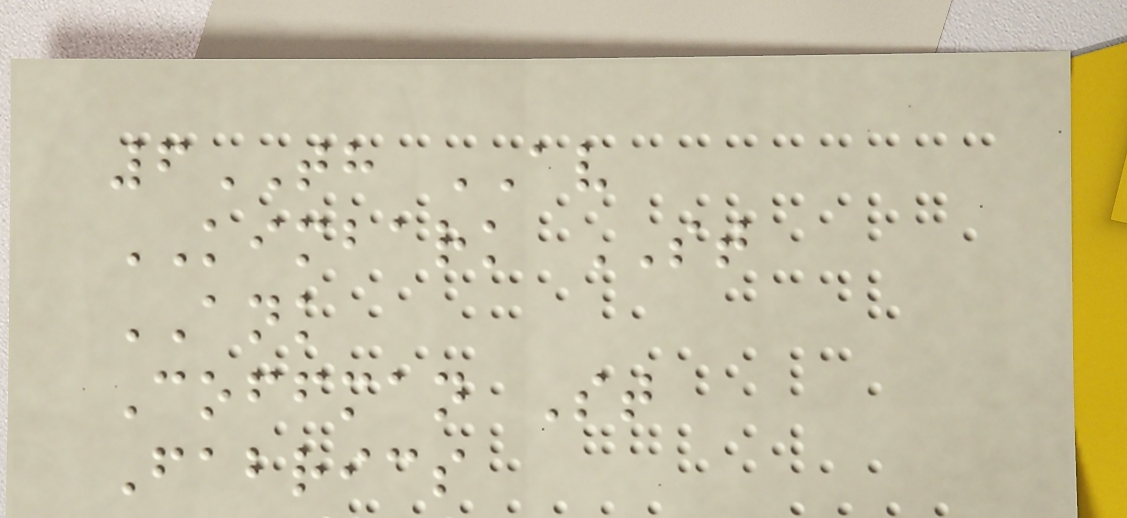6TH AV
KIMBARK ST
ANK
Coffman St
Fabrics
